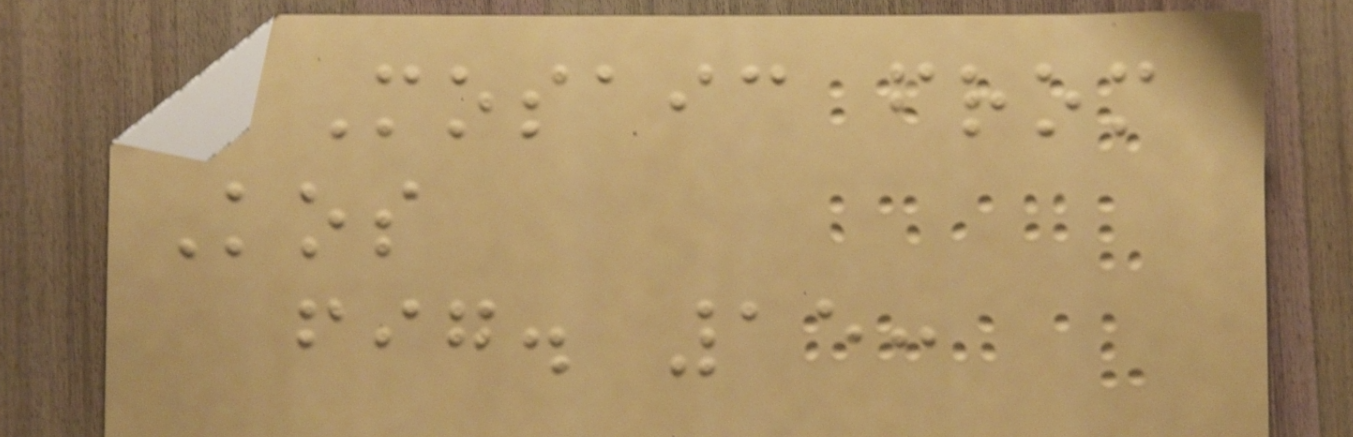Mosaic from
Kos
fig. 15:
